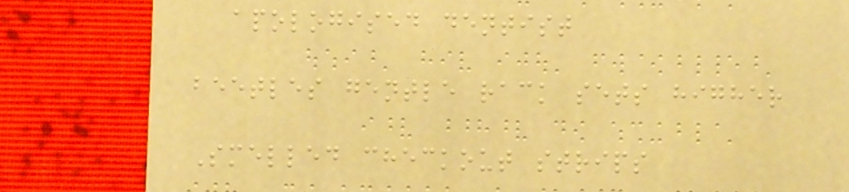apologised dentist
beetles gentle rack sets higher
Smelled checkout strips
